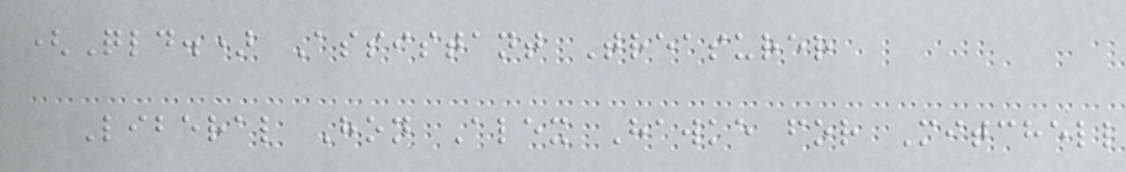(Qld.) Assistant Treasurer
Liberal Hon Alex Hawke for Mitchell
